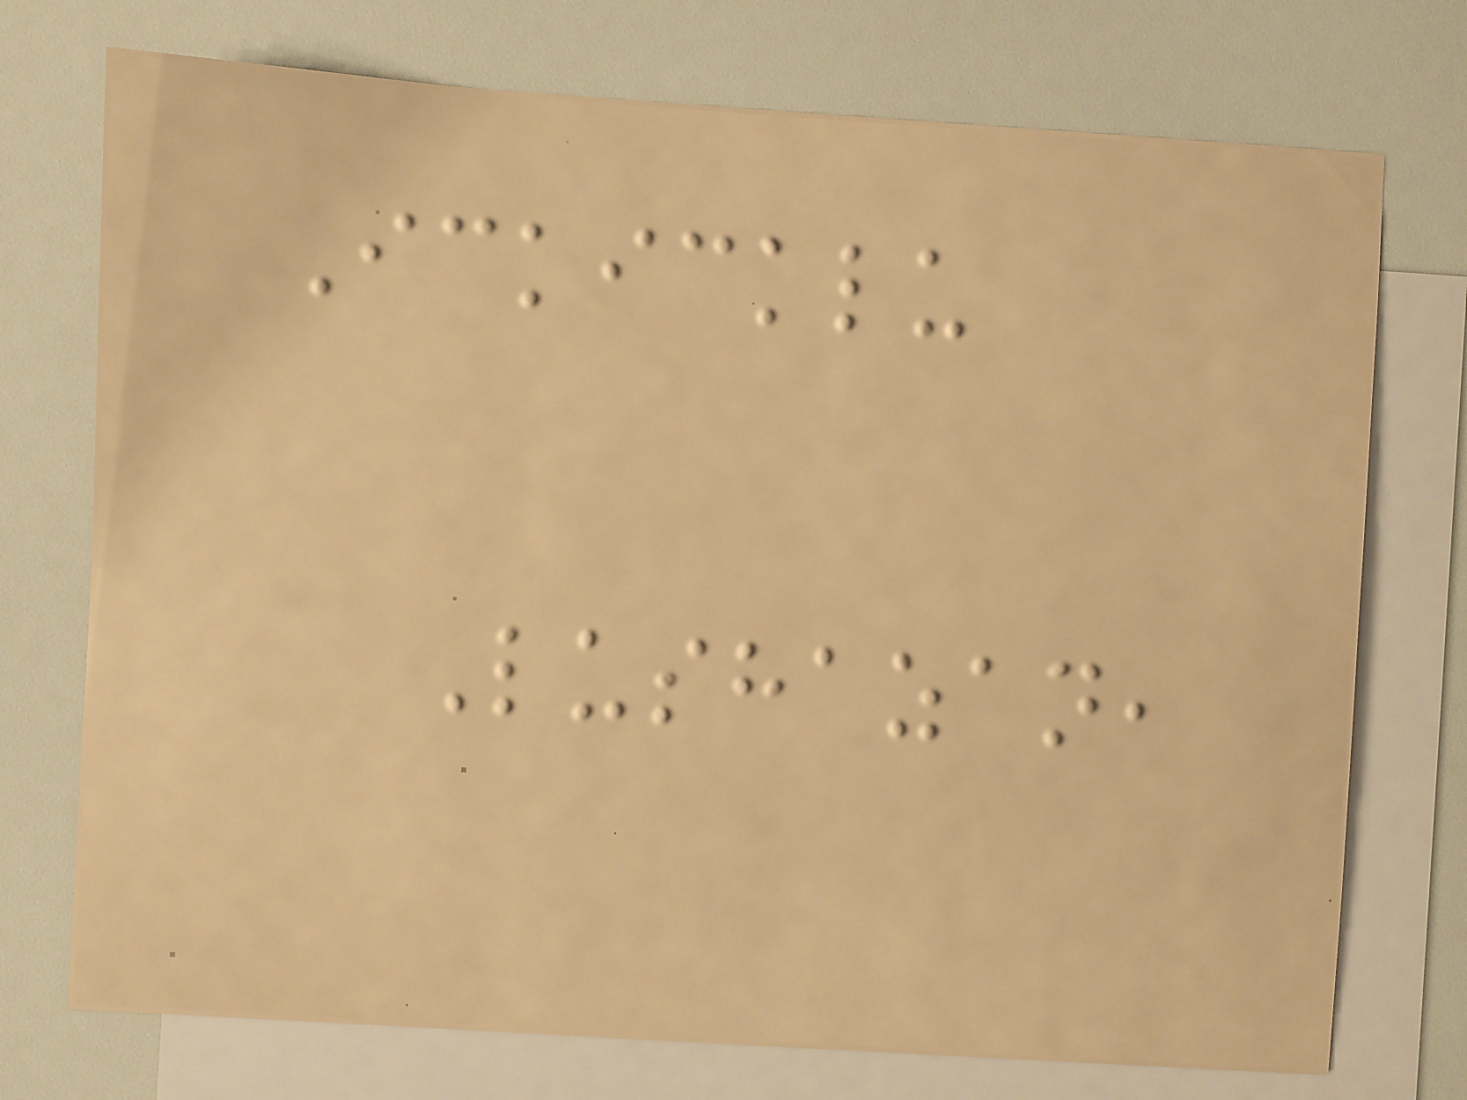Ickicklu
Lushazan,
